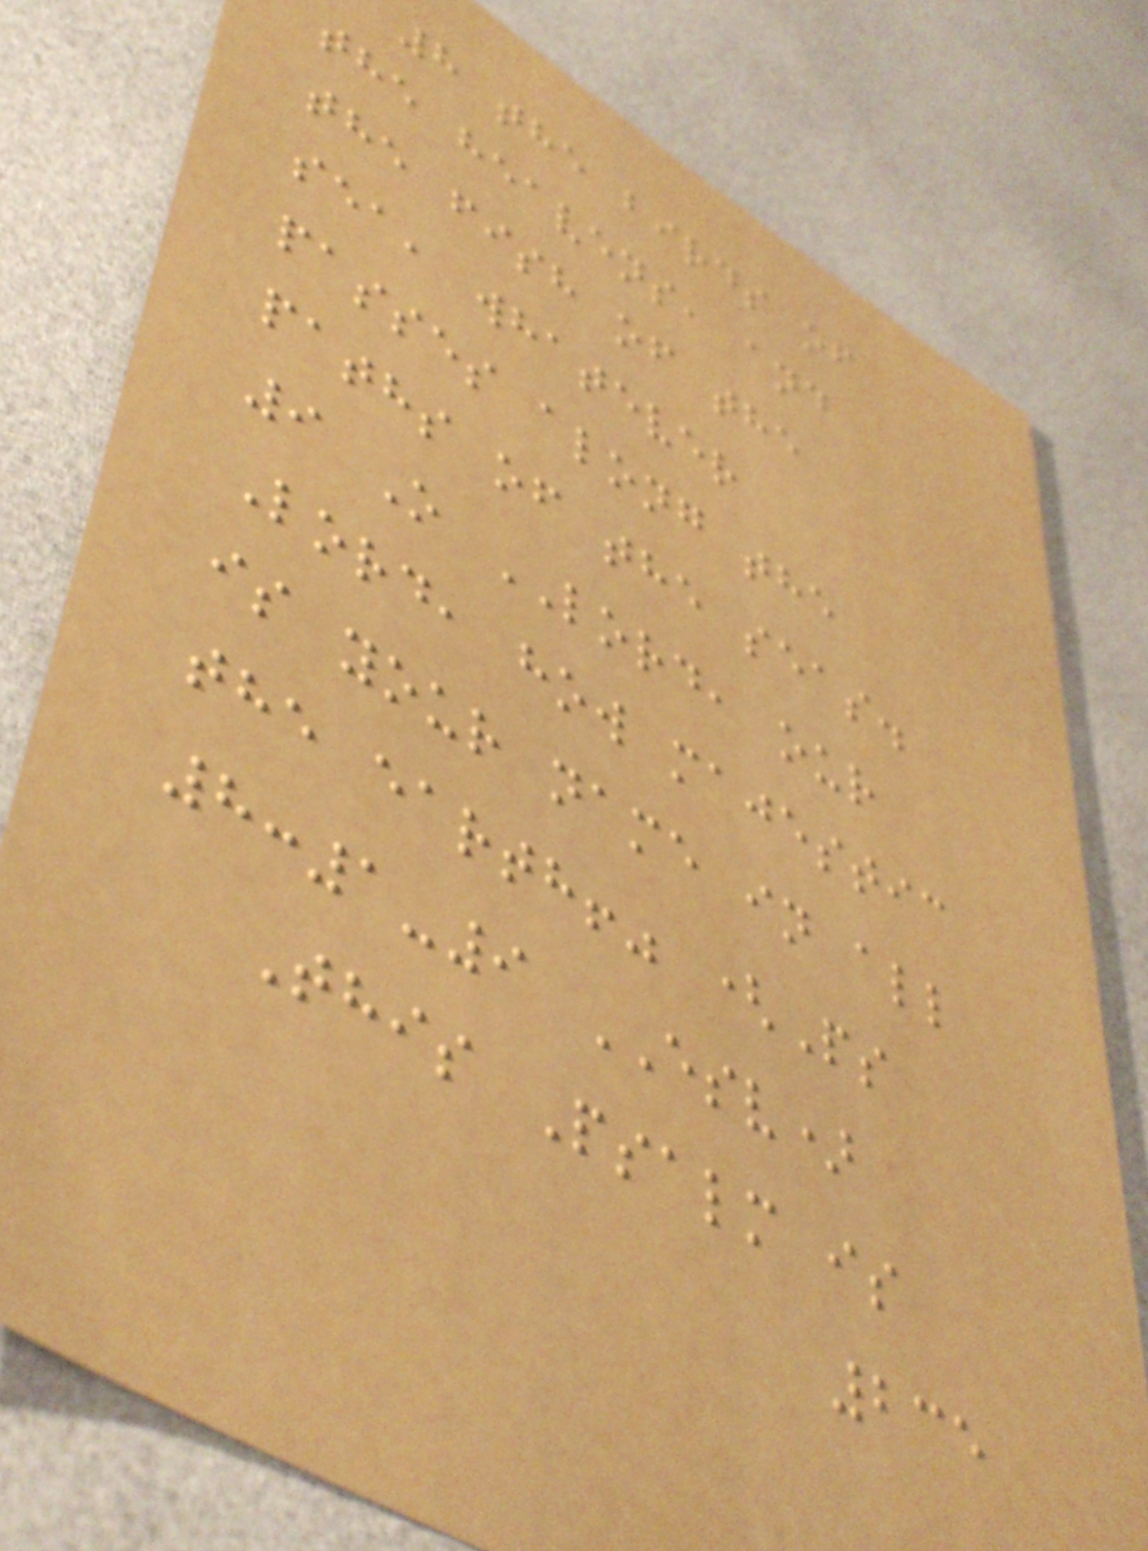8 the birds of
the heavens, and
the fish of the
sea, whatever
passes along the
paths of the seas.
9 O LORD, our
Lord, how majestic
is your name in all
the earth!" (Ps
8:1-9 ESV)
This Psalm is
235
